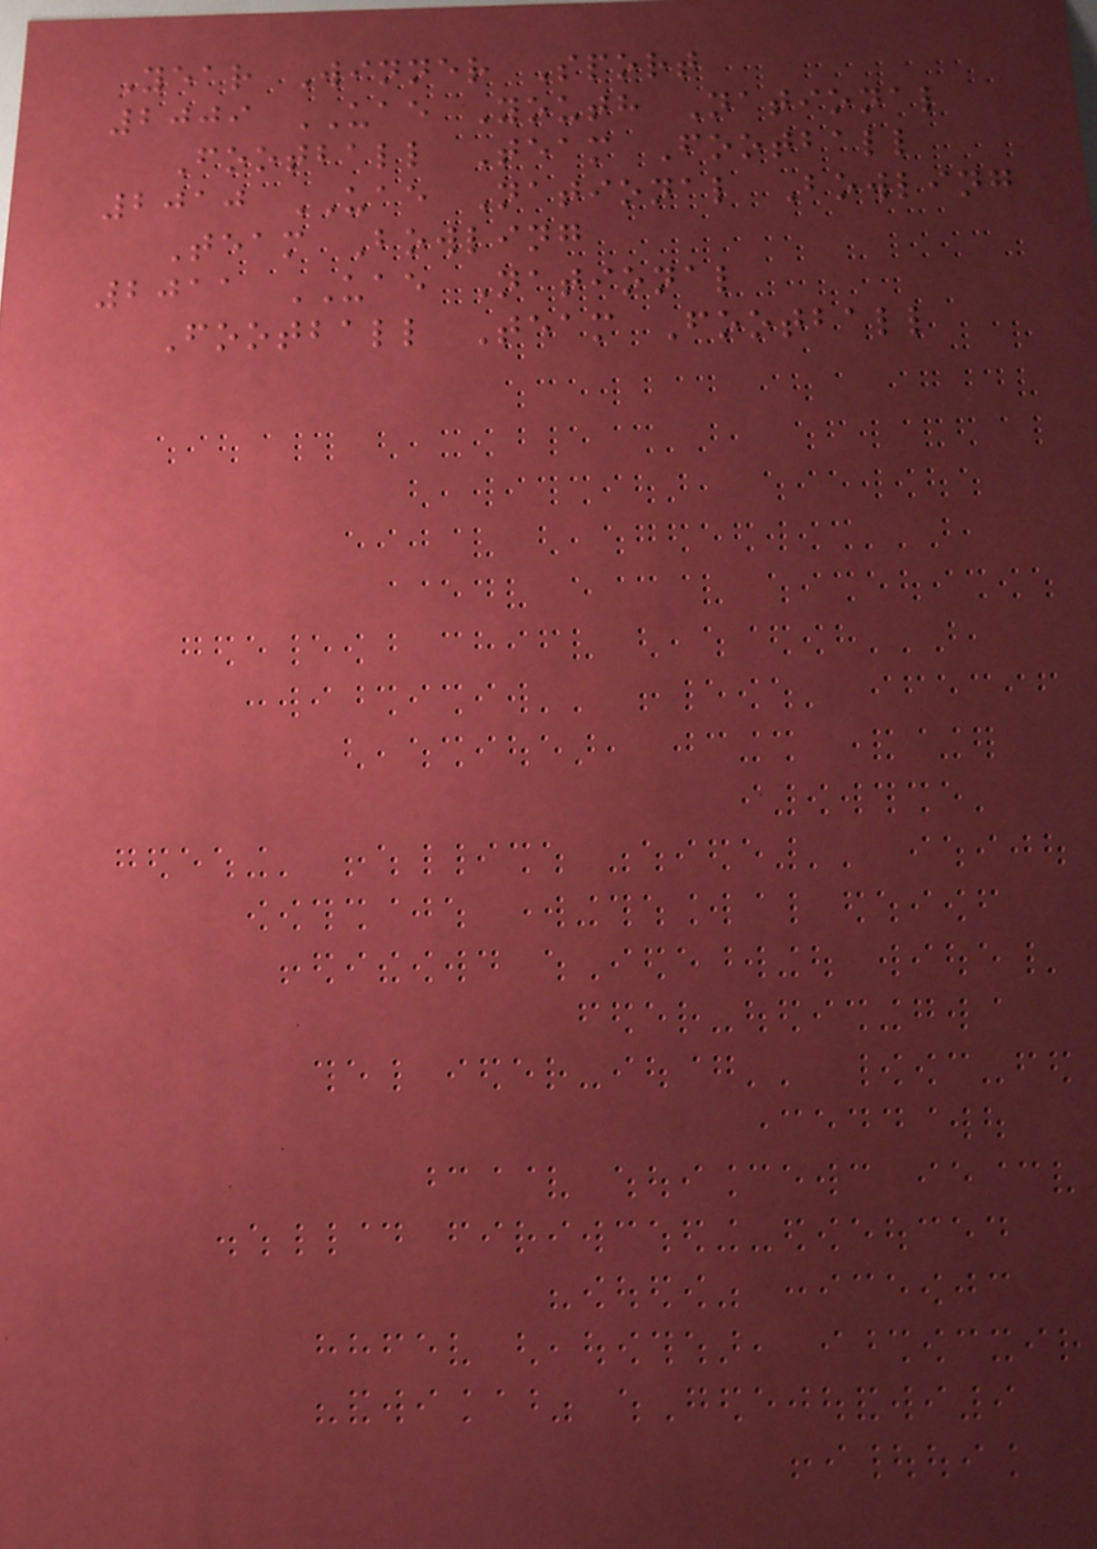Year Winner Sport
2009 UAE Youth National
Football Team Football
2010 UAE National Bowling
Team Bowling
2011 UAE National
Football Team Football
